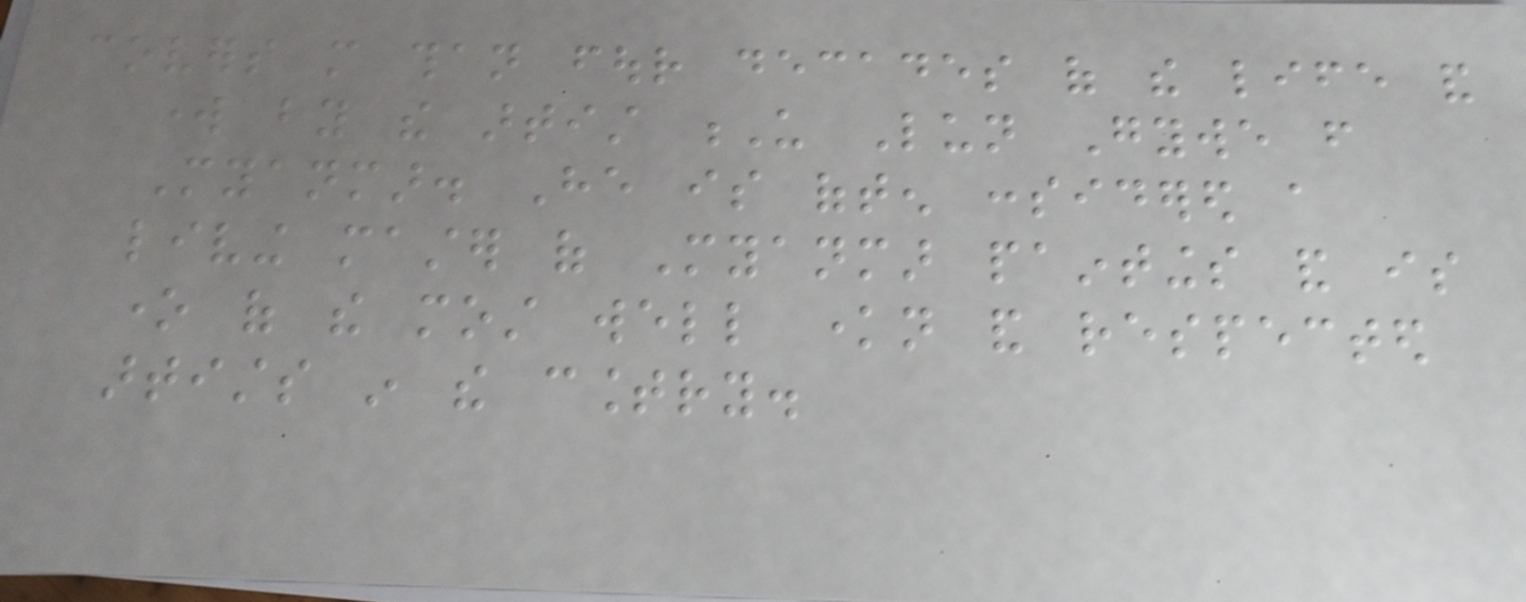covers more than four decades of the life and
work by the artist U Lun Gywe from
Myanmar. He is often considered a
living master of Myanmar paintings and is
one of the most well known and respected
artists in the country.
